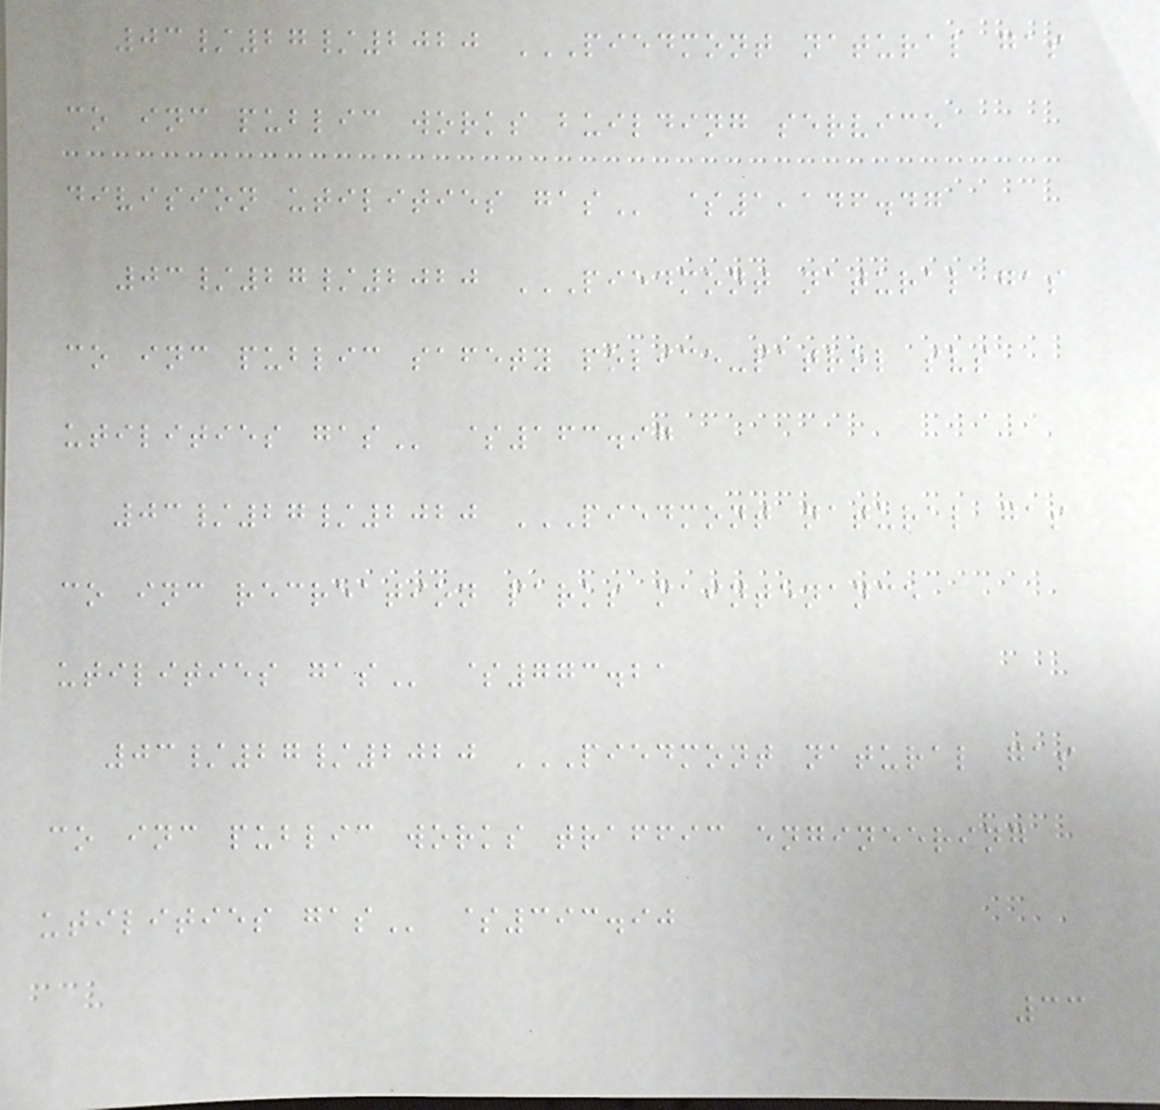03/27/2020 PIEDMONT NATURAL GAS
CO INC PUBLIC WORKS BUILDING SERVICE
DIVISION UTILITIES GAS $1,146.47
03/27/2020 PIEDMONT NATURAL GAS
CO INC PUBLIC SAFETY POLICE-PATROL SVS
UTILITIES GAS $163.97
03/27/2020 PIEDMONT NATURAL GAS
CO INC RECREATION PARKS MAINTENANCE
UTILITIES GAS $773.21
03/27/2020 PIEDMONT NATURAL GAS
CO INC PUBLIC WORKS TRAFFIC ENGINEERING
UTILITIES GAS $393.90
33
